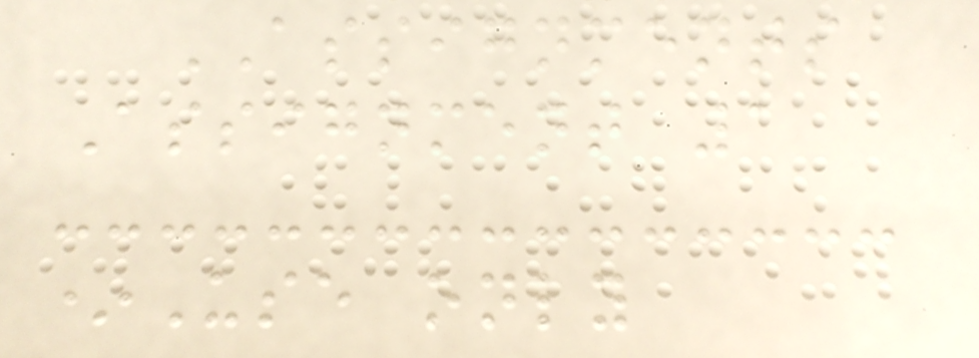ASSIGNMENTS
Assignment 1
*Use only
